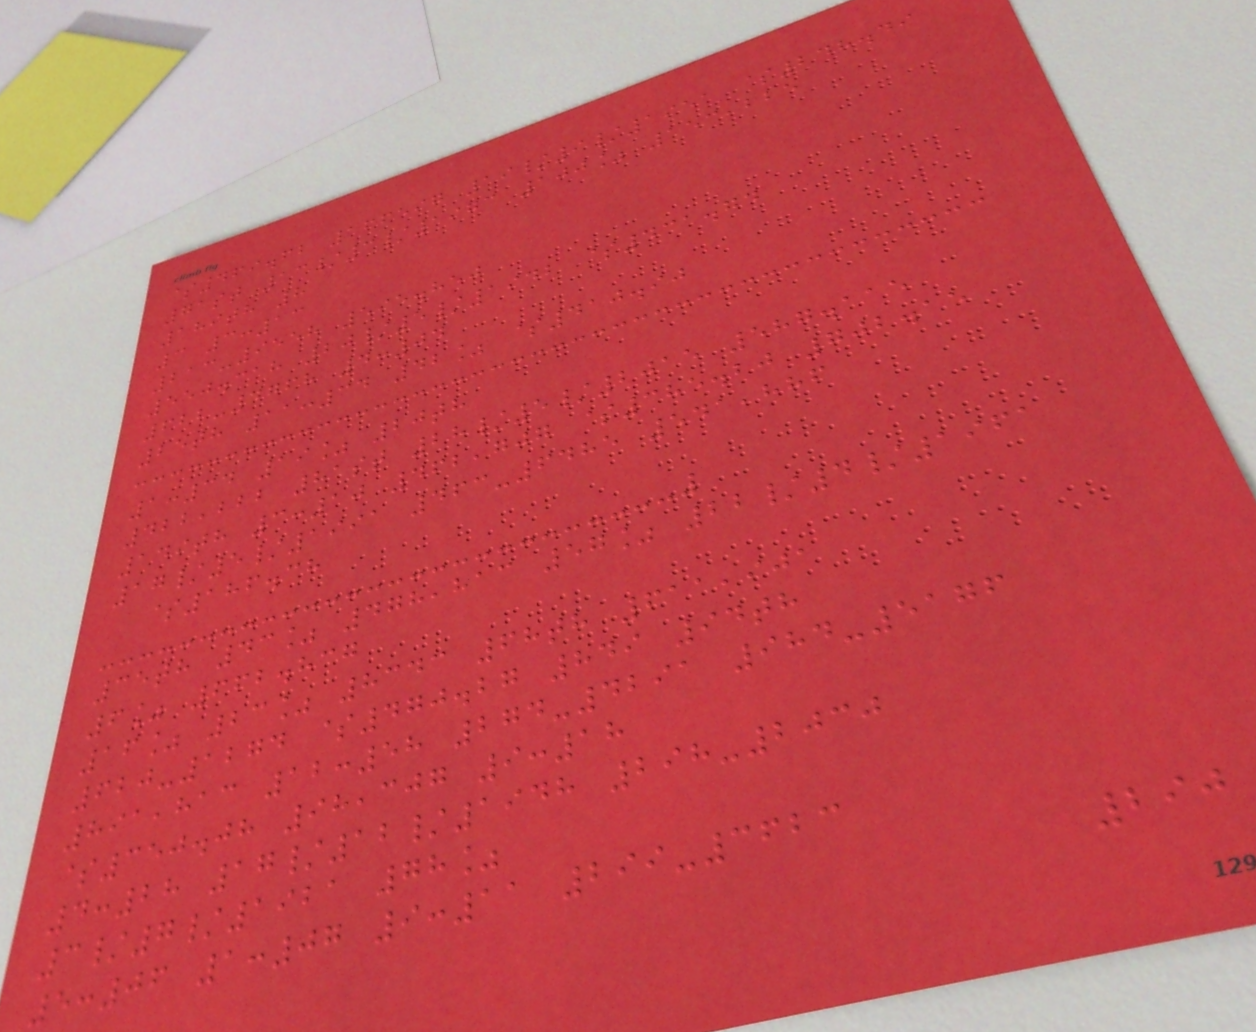$469.62 166597 19/9/1951 $248.49
71st 13/3/1973 100% 153,225
189th 8
3 3:13
213-9558 595.850
550.318 20/5/1942 $431.74
622-4768 4:04
25th 11:34 42% $410.90
1:34 19% 20th
422,222 81st 28/5/2015 587.115
149th 3:10 462,707 $385.20 702.15
17/5/1991 463-6485 541,886
$186.38
35th 43% 478,813 57% 22/4/1961
6% 662.837
16% 23% 8343 68th 611,901
620-1274 $470.27 849 94th
891,813 12:58 274-4291 984-5176
$350.08 98,307 9:18
4:28 17/12/1948 298-2030
3/7/1921 78%
5:06 1:07 9:11 299-3623
290
